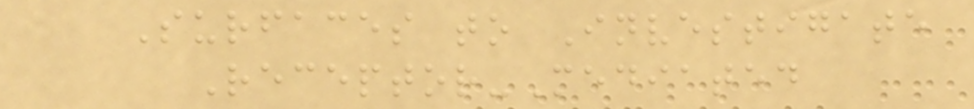Surfaces to Investigate
Receptor-Mediated
